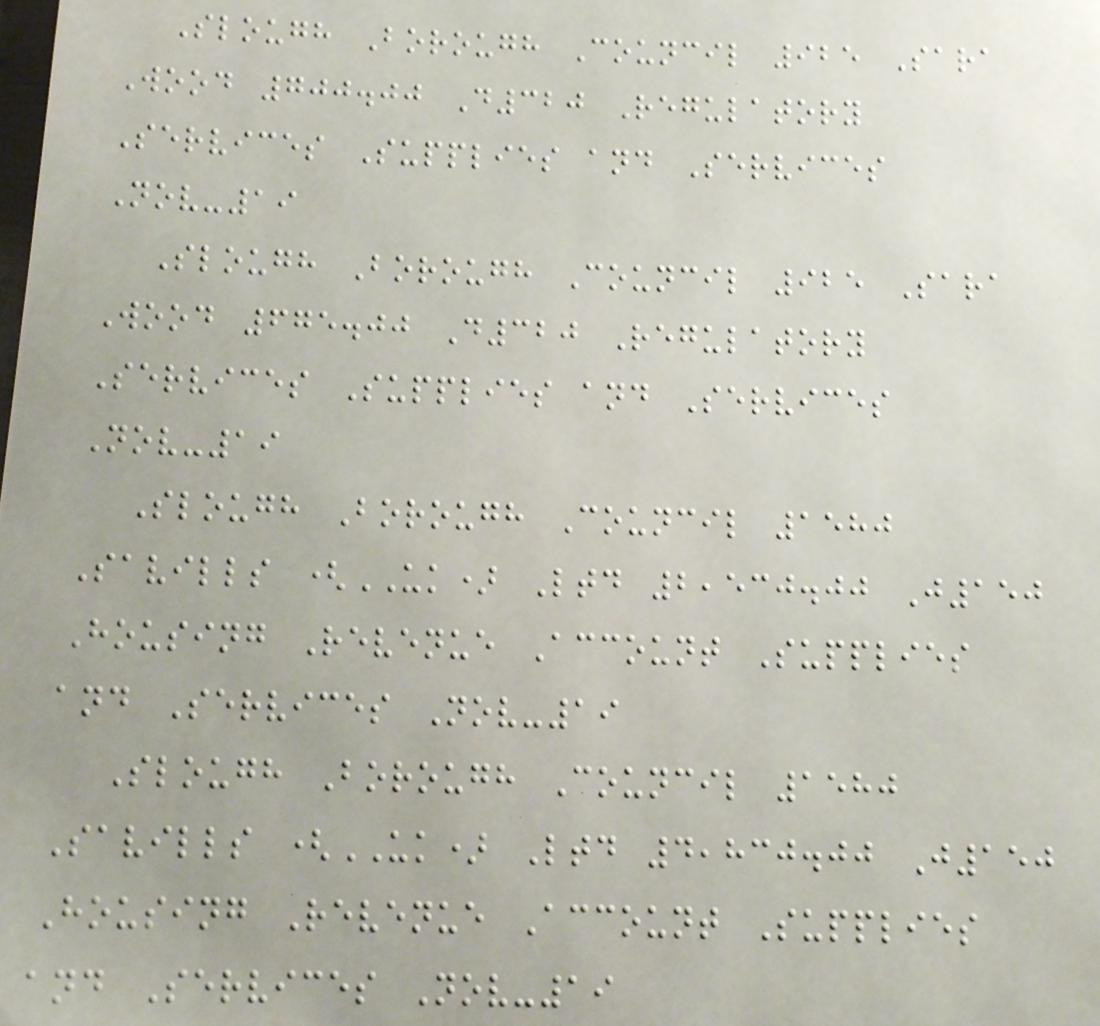Slough Borough Council 925 Sara
Wood 700.00 D320 Regulatory
Services Supplies and Services
Nov-19
Slough Borough Council 925 Sara
Wood 675.00 D320 Regulatory
Services Supplies and Services
Nov-19
Slough Borough Council 1580
Savills (UK) Ltd 2,530.00 J150
Housing Revenue Account Supplies
and Services Nov-19
Slough Borough Council 1580
Savills (UK) Ltd 4,830.00 J150
Housing Revenue Account Supplies
and Services Nov-19
